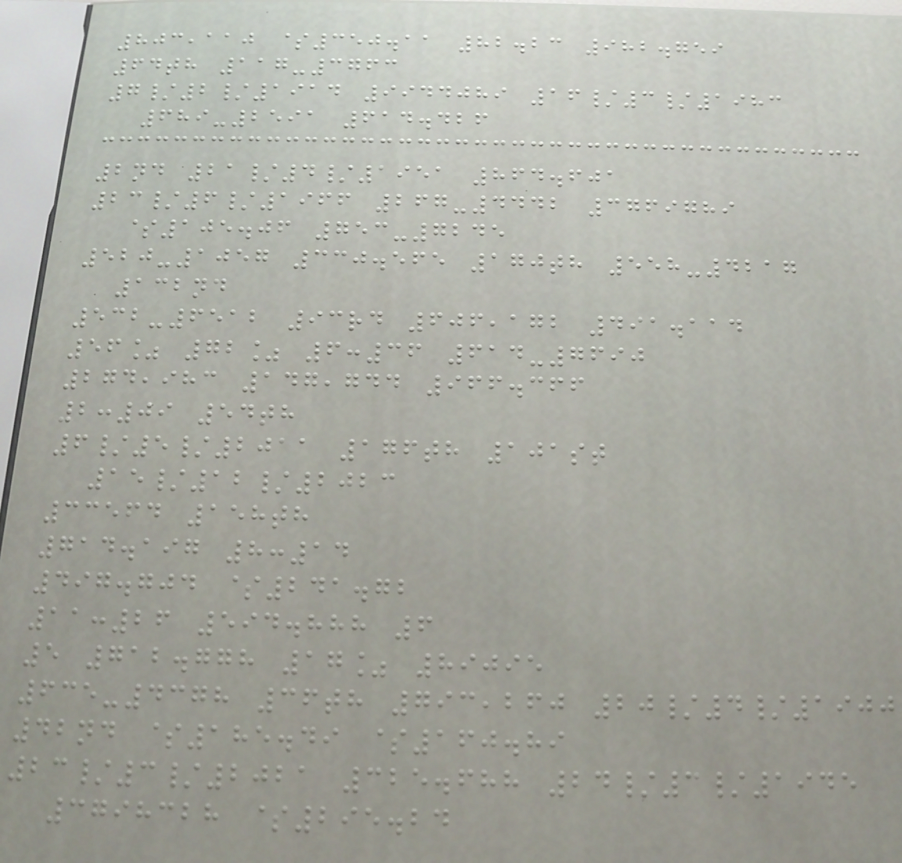803,110 $350.11 82.23 982.759
64th 117-3763
7/2/1914 9944089 16/3/1983
689-2591 614.426
2nd 21/4/1951 864.601
23/6/1966 267-4442 3769789
$105.06 753-7245
520-1057 330.565 170th 558-4217
132nd
532-6512 93rd 606,172 491.114
56% 72% 6:36 614-7690
274,983 147,744 966.366
2:09 54th
6/5/2011 176th 101st
15/12/2023
33564 158th
714.197 8:14
497.704 $241.72
11:26 594.888 6
5 712.778 17% 89095
635-4378 36th 793,260 20/4/1900
42nd $185.49 $160.89
23/3/2021 325.688 24/3/1945
3798328 $295.24
